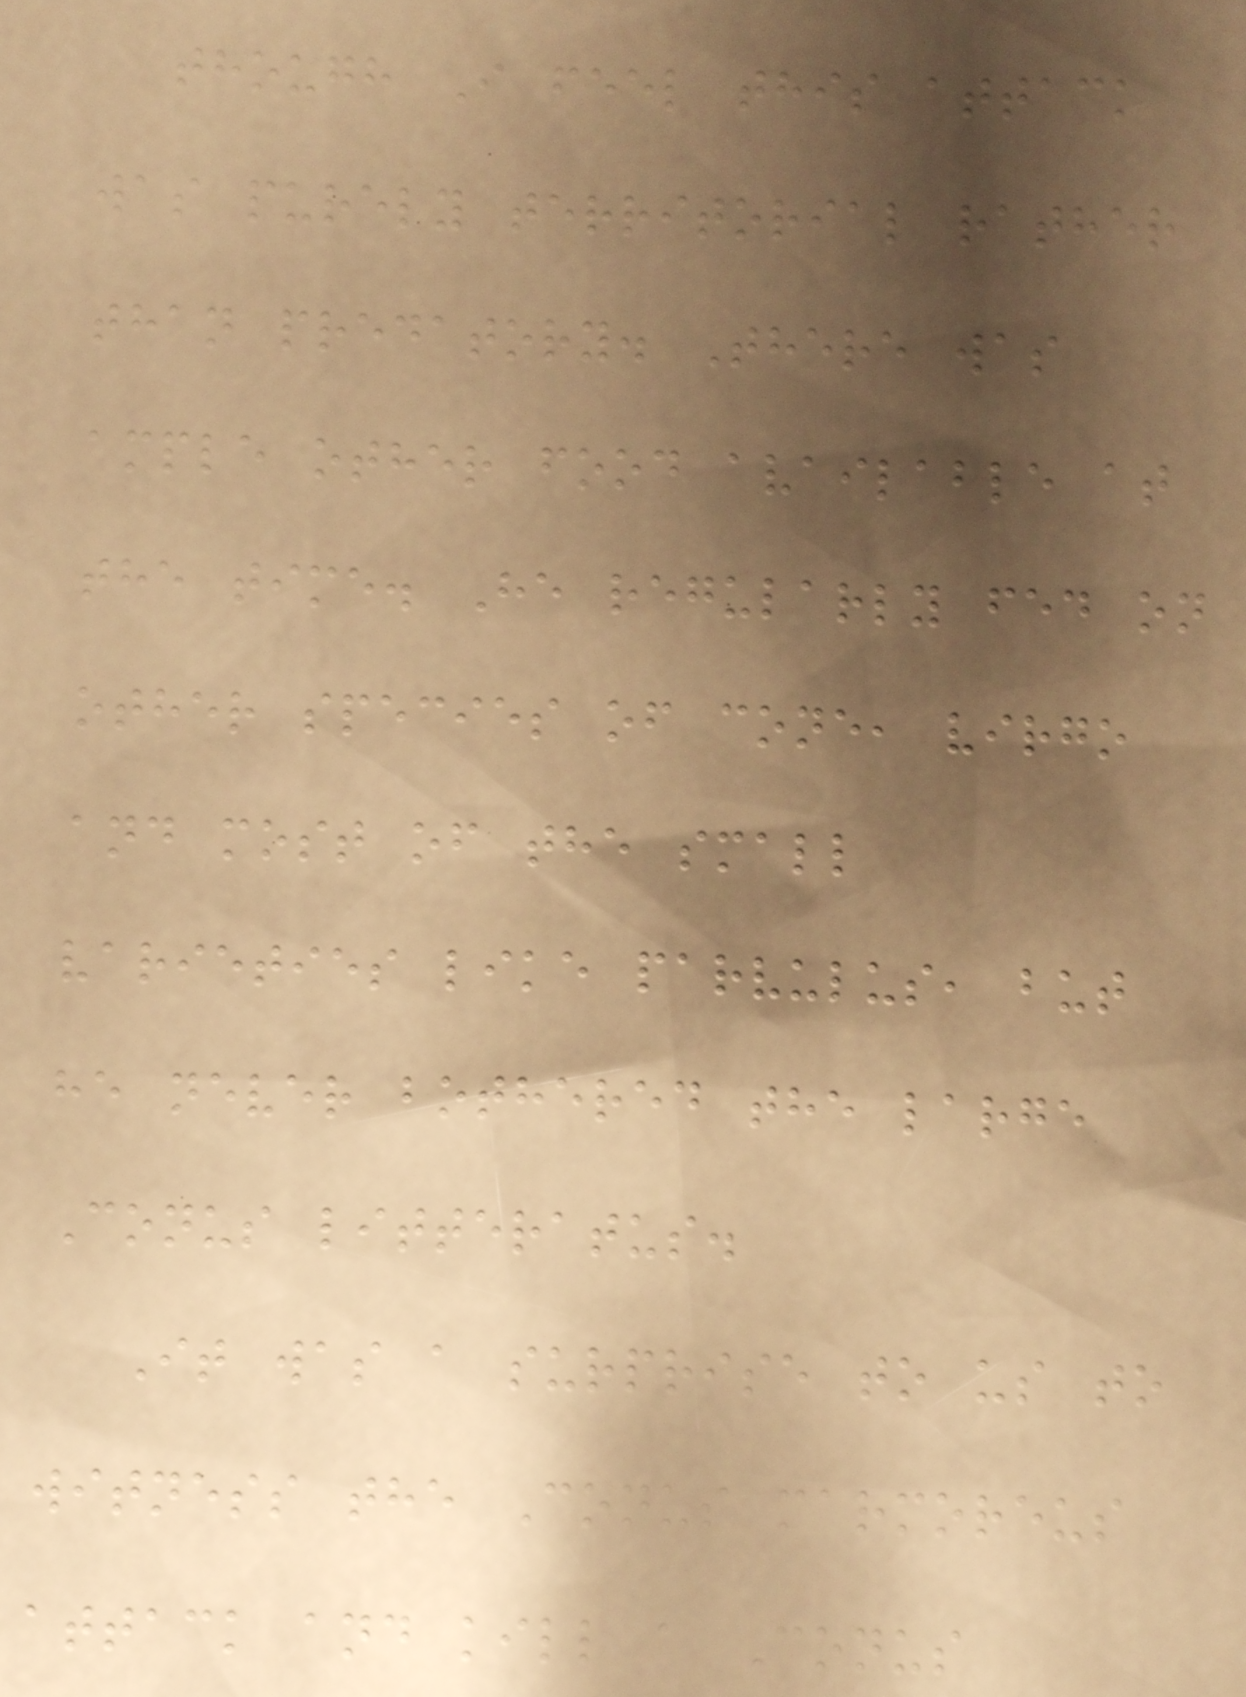though I feel this attack
was purely territorial rather
than predatory. There was
ample other food available at
the time. He regularly fed on
other species of cone, virgo
and most of the small
varieties like parvulus, but
he never bothered the large
Conus litteratus.
It was a surprise to us to
witness the Conus marmoreus
attack and kill a Conus
